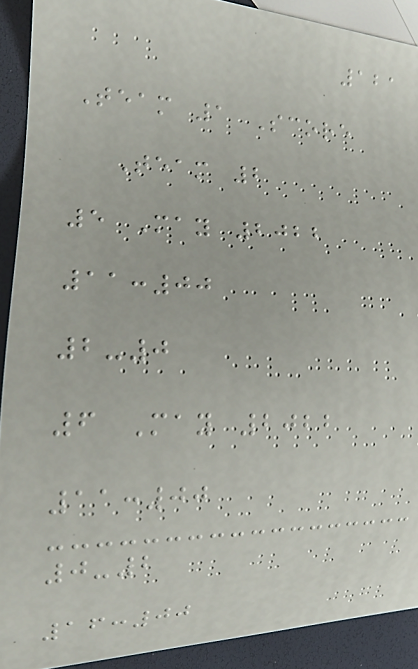121
Team 1 Score
Team 2
5 May 2022
11:00
2-0
6 May 2022
11:00
0-2
16:00
